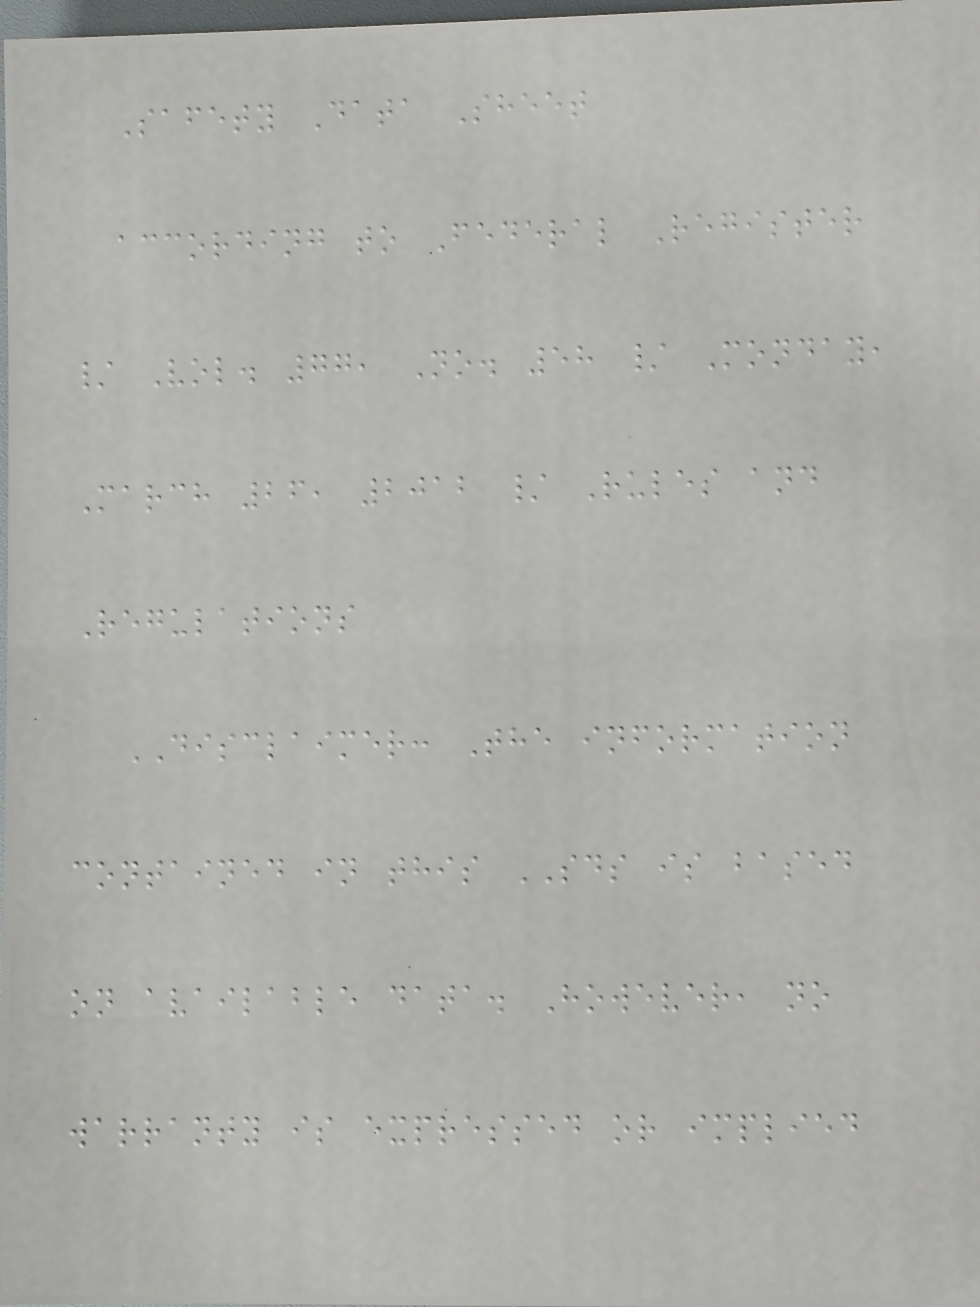Safety Data Sheet
according to Federal Register
/ Vol. 77, No. 58 / Monday,
March 26, 2012 / Rules and
Regulations
DISCLAIMER: The information
contained in this SDS is based
on available data. However, no
warranty is expressed or implied
